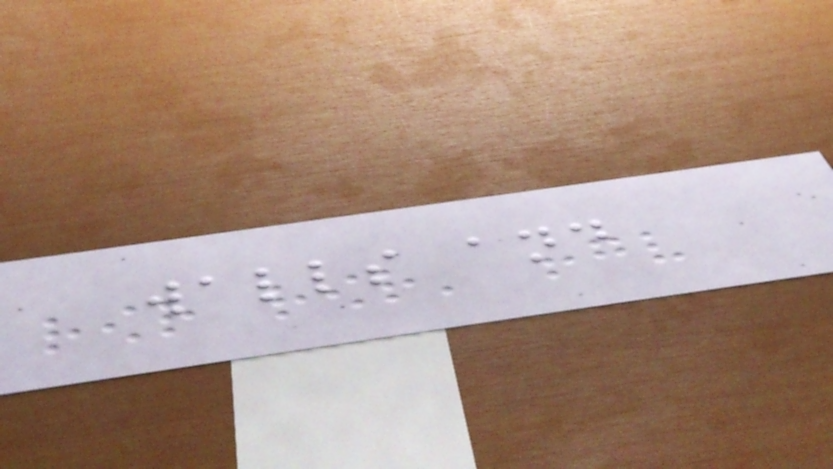walls and
